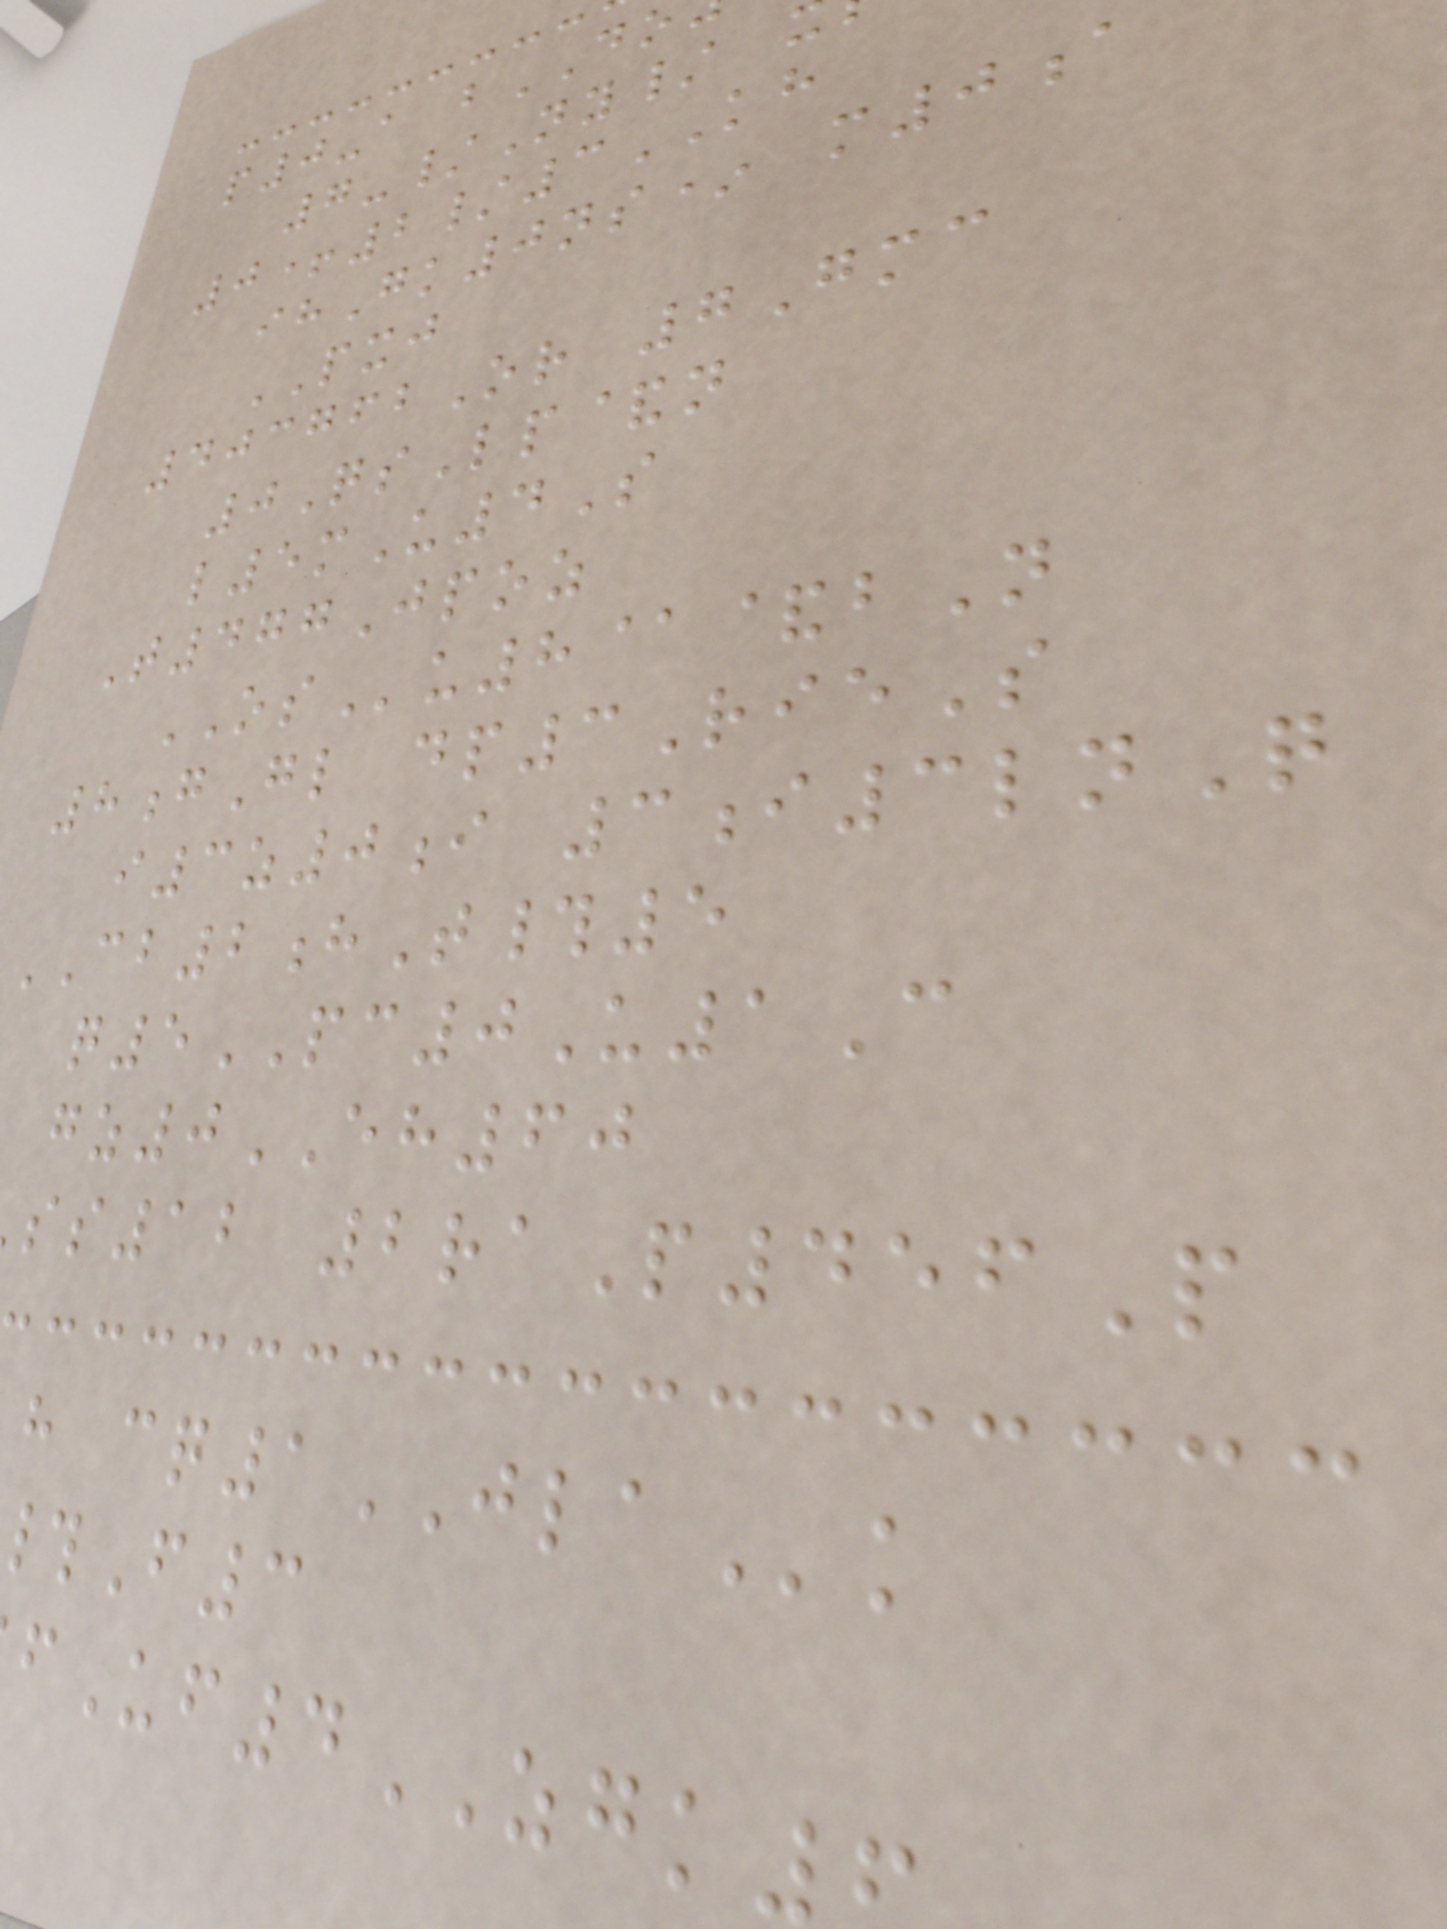p0-a bDO
7-/Ny/
0+2/3KH
ihGk0ns* m0a
PXJ
403762Or 7Gmc
0QsLp&n
l5mU4S
T477Jpoz
OSu8@&bN
8gGl dp3RieS
i3z0i 3i3lnQ
CB2hT#5
q5PC0U1C
gz0EH60
ss12 2raP456P
h cq1JLAk
F3
